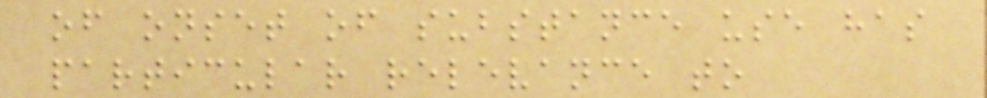of onset of substance use has
particular relevance to
